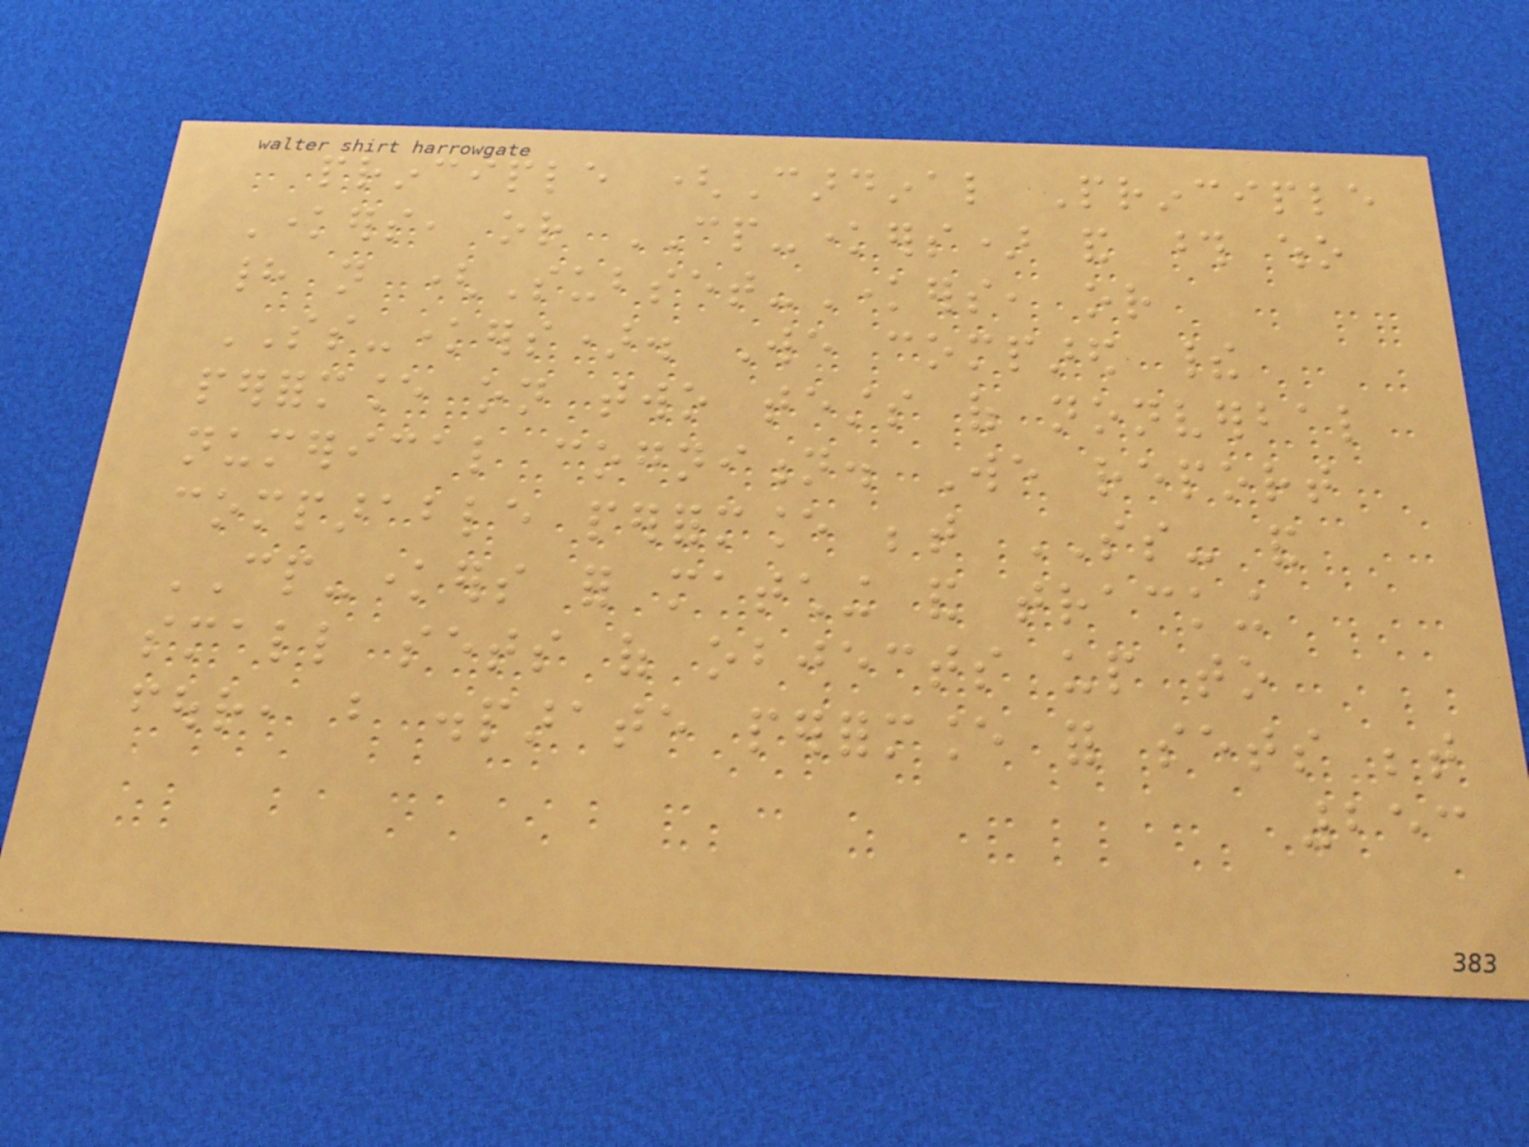principle (Cardinal Principle
Knowers, or CP-knowers) and those who
had not (Subset-Knowers, or
SS-knowers). We compared their
performance on two tests of nonverbal
numerical cognition. We report
comparable performance between SS- and
CP-knowers for matching and tracking
small sets of objects up to
four, but disparate performance for sets between
253
